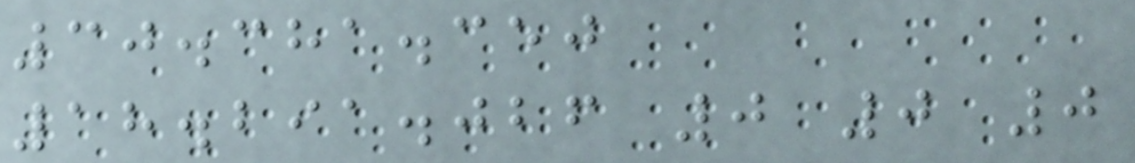30.381.350
18.291.026 0 0 0
